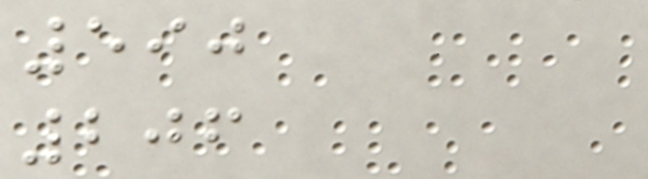590
206
